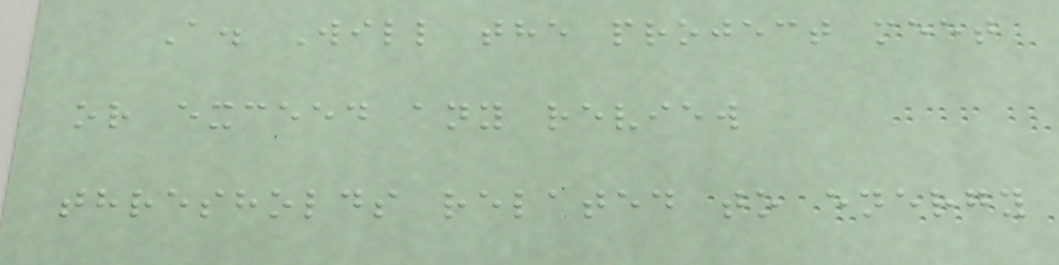A. Will the project meet
or exceed any review
thresholds related to energy
